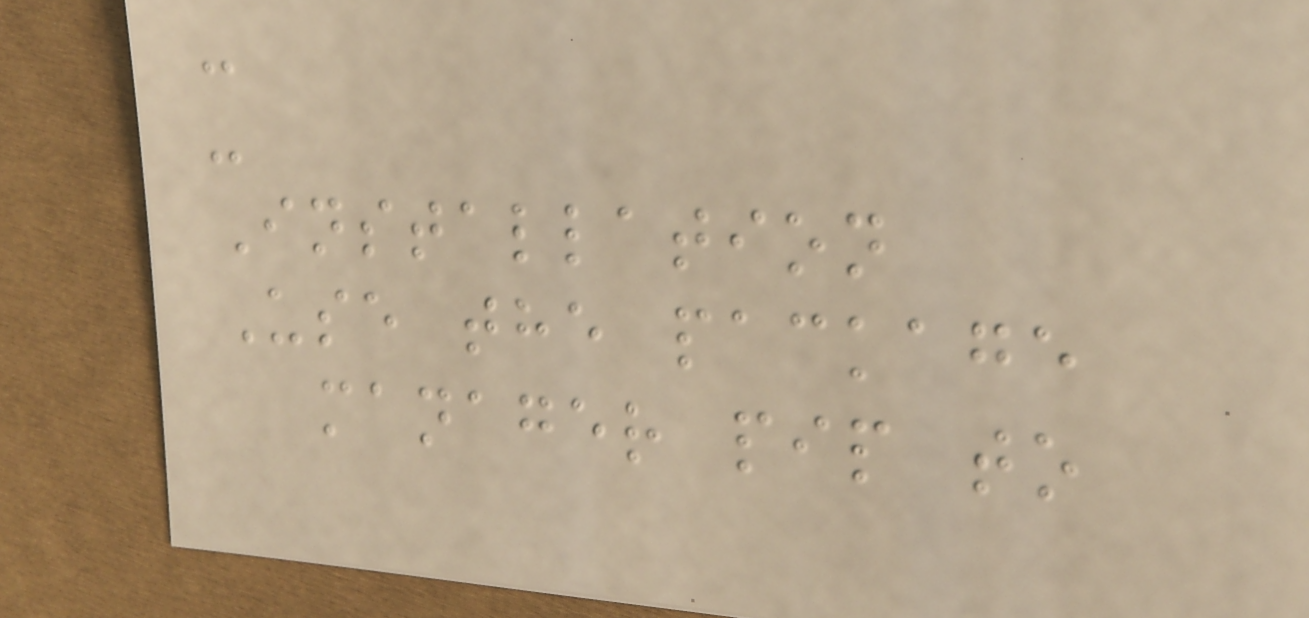-
-
Installation
Use the package
manager pip to
